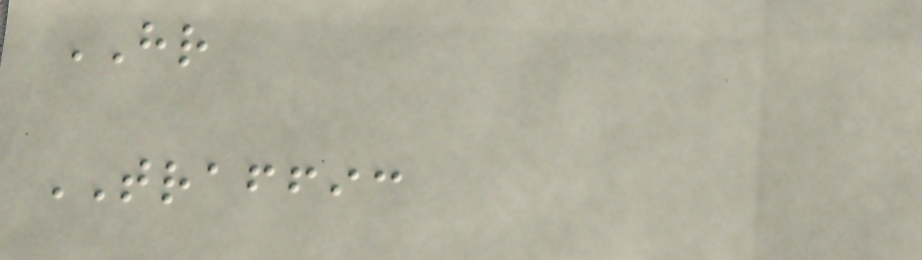HR
TRAFFIC
